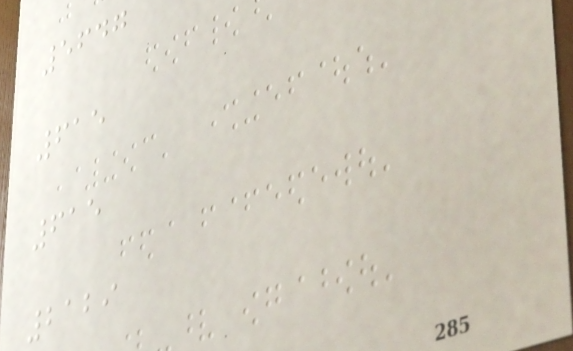5647
615
615
2129
